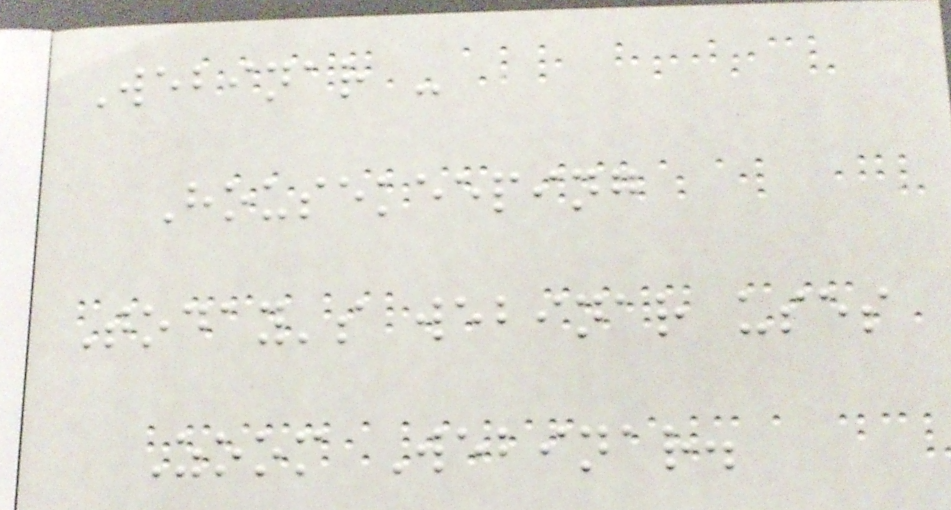Webinar -
Housekeeping
Today's webinar uses
Zoom Webinar.
